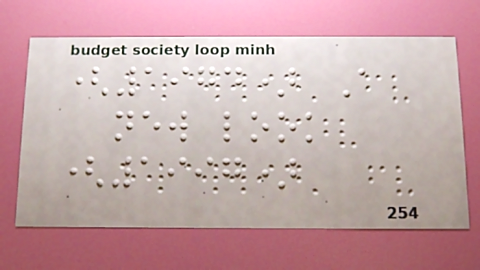(1974) A
new look
(1997)
